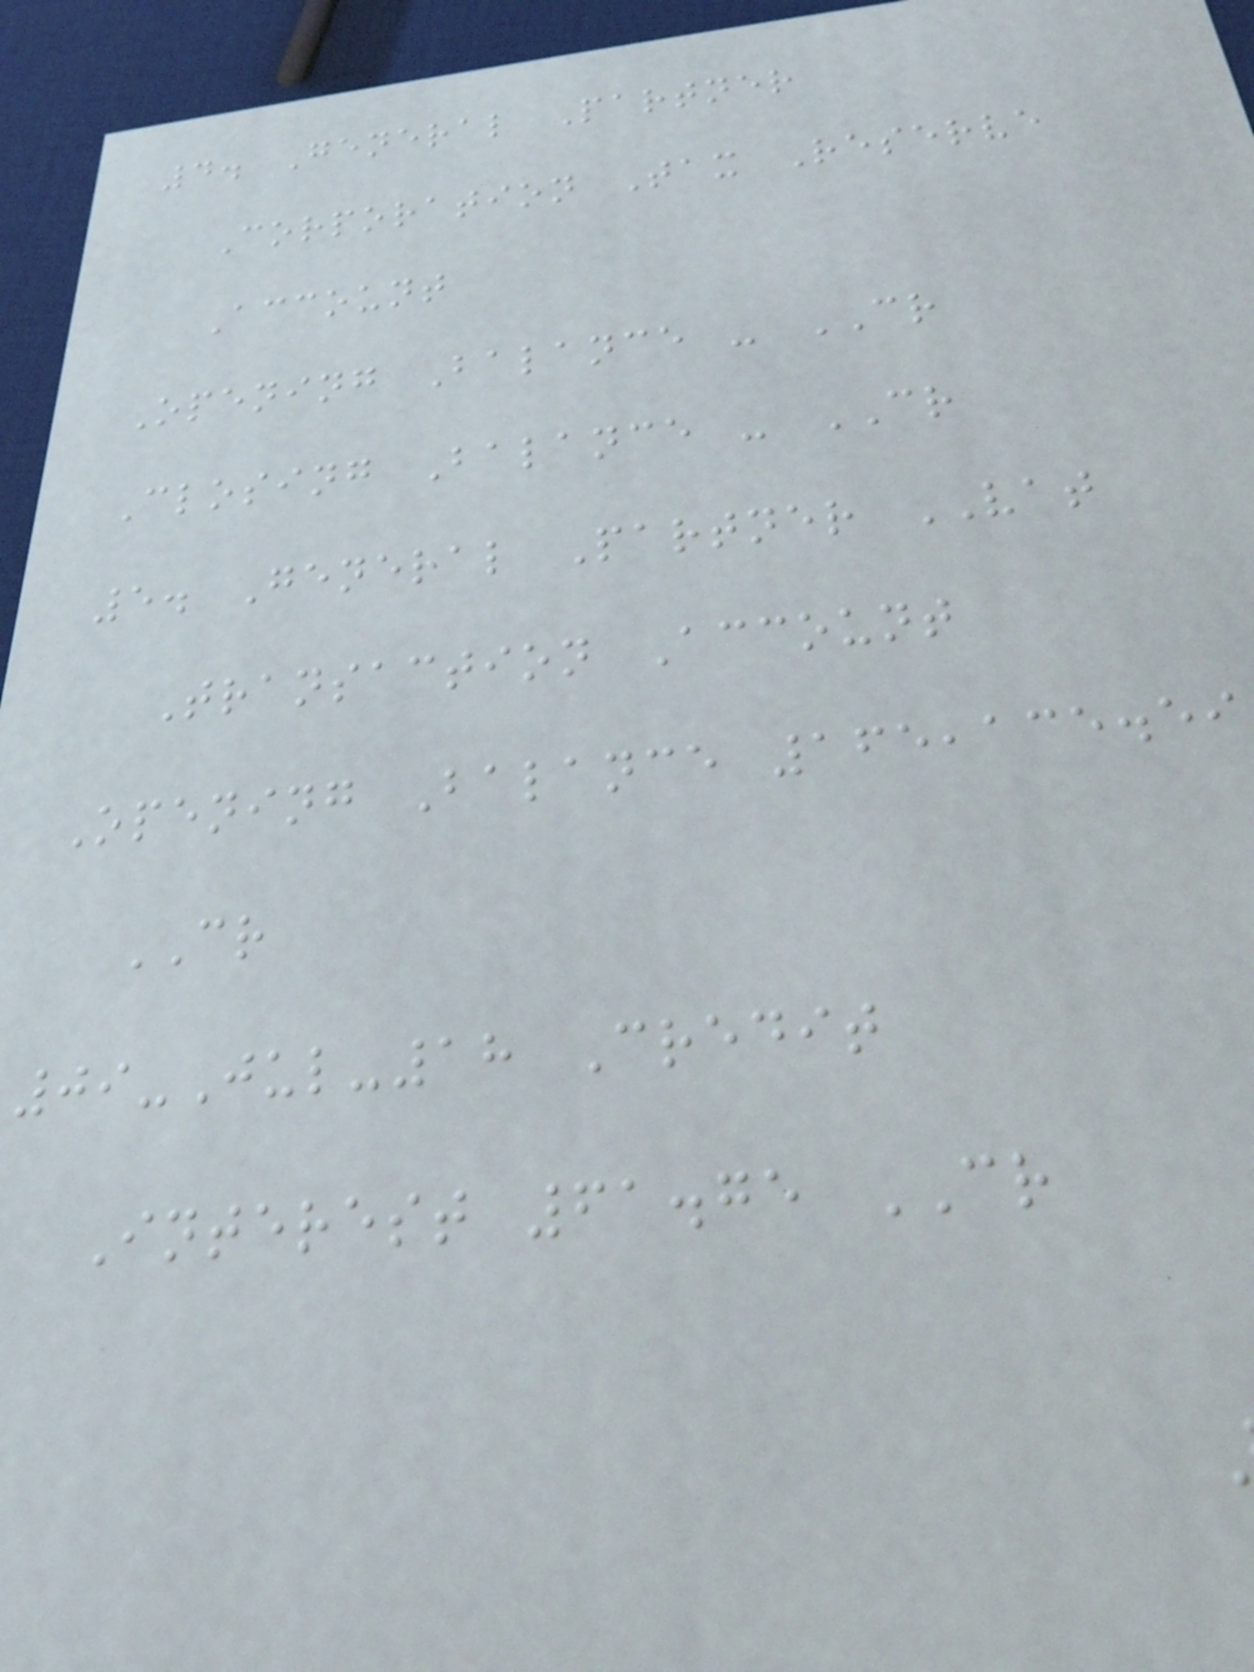4. General Partner
Corporation Tax Reserve
Account
Opening Balance - CR
Closing Balance - CR
5. General Partner VAT
Transaction Account
Opening Balance 165,135.59
CR
09-Jul-18 Credit
Interest 61.75 CR
